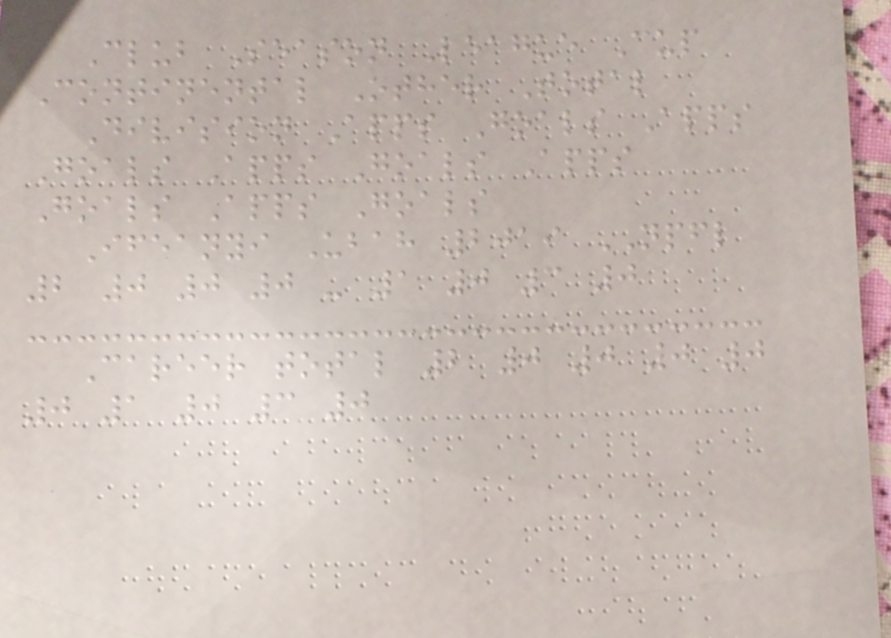Club Season League Cup
Continental Other Total
Division Apps Goals Apps
Goals Apps Goals Apps
Goals Apps Goals
Ifeanyi Ubah 2019 NPFL
2 0 0 0 - 1 0 3 0
Career total 2 0 0 0 0
0 1 0 3 0
